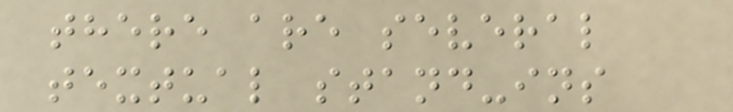there are several
textual stand-ins
